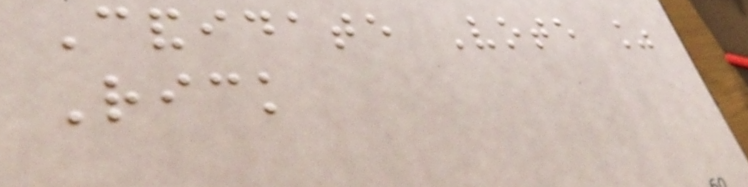Candidate Vote %
Rick
